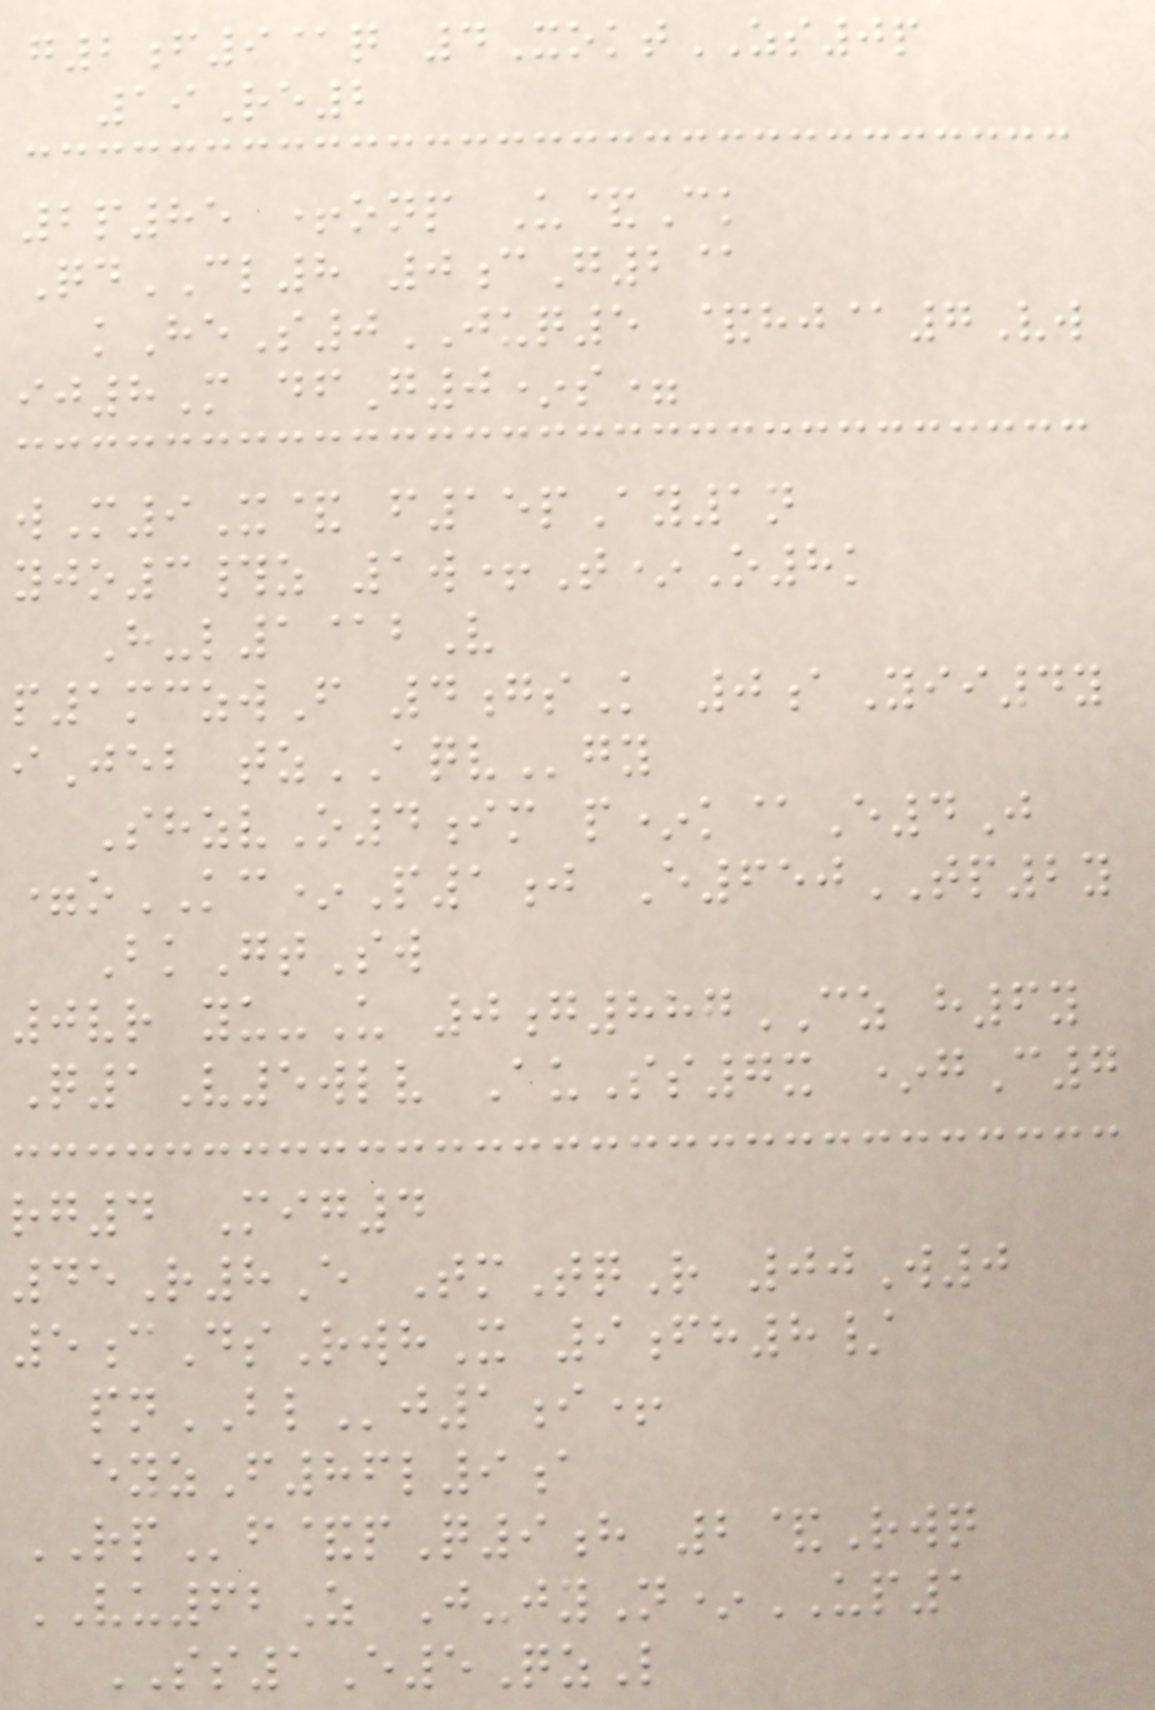g2f9@q 4XoktZS0p
19Re2
2p85 +onp U&Ck
QdCL8 0cG2@
kHeS0JUQ5 &hj@7Vw
ij8M dfG0*s=
wM9X& f15pAy1n
yjo3#z 1w+T*O8k
H-l1@bV
p1mczwF 4gsK 0aYii4y
iJeb tzAQVgy
ShzvO4im p*k@E4J
=oKC*P1j E650TP2y
BkGtSw
0vr yu-U 0g887CZ h6y
Q1V5wlv AuSs7x *gC7
rg4 Mig4
45R8E TmTqR 00W0
5cDsRwhX 9fh8/
pnBLj1i+
eyzF86l9a
RPf&pQ9h 2&Rwq
VU62Z J-jyN*UP1
SS1E5QzL
